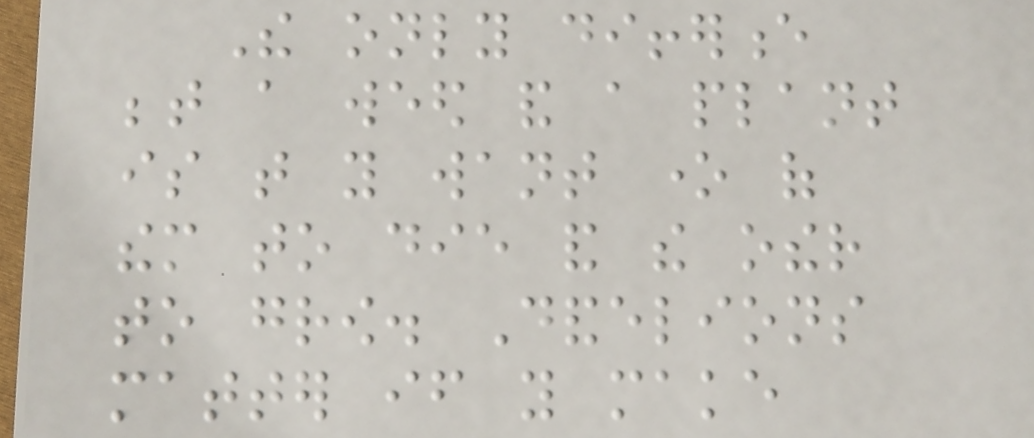The only difference
between a weed and a plant
is that you want one of
them to die and the other
to grow. Dandelions
matter if you make
